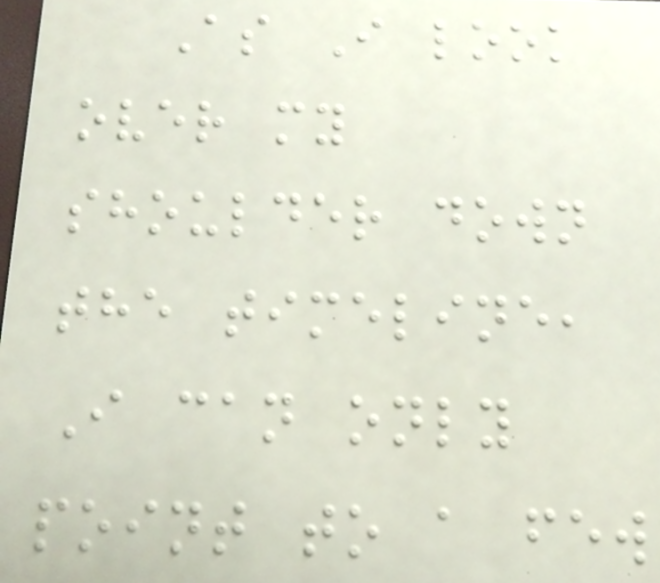As I look
over my
shoulder down
the timeline,
I can only
point to a few
